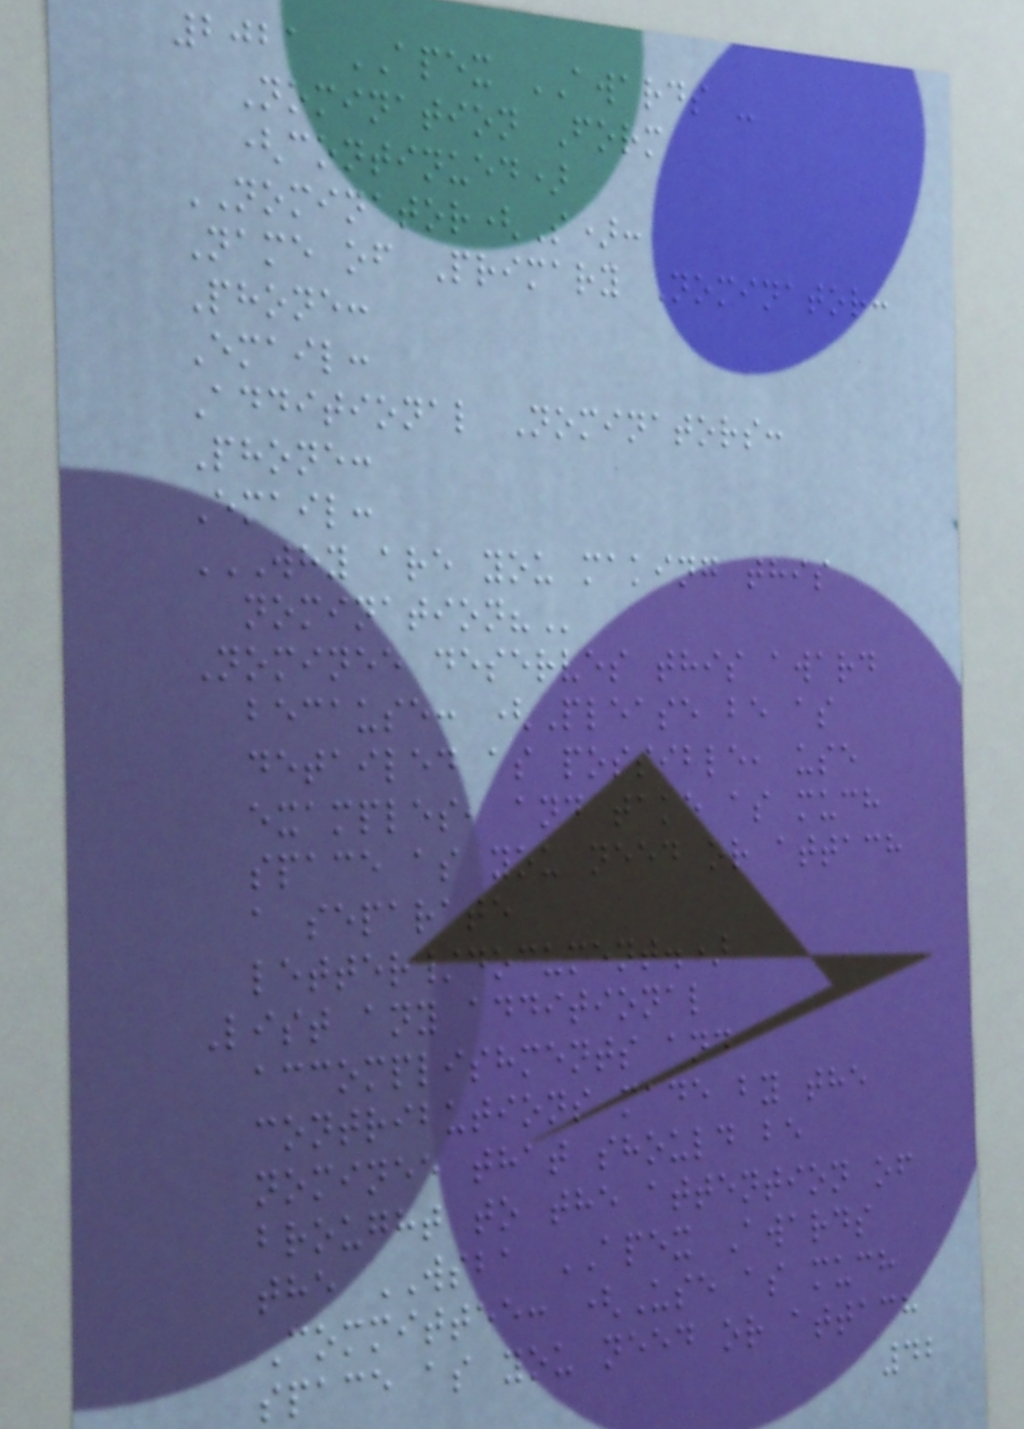2021 APEX AWARDS -
Nomination Form
(continued)
NOMINATOR(S):
Name of Primary Nominator:
Phone:
Email:
Additional Nominators:
Phone:
Email:
WHY ARE YOU MAKING THIS
NOMINATION?
Nominee deserves this award
because: (Please be as
detailed as possible, use
examples, and take as much
space as you need or attach
a separate
letter/document.)
List any additional
accomplishments and
contributions made by the
nominee that should be
brought to the attention of
the WSBA APEX Awards
Committee: (Use as much
space as you need or attach
42
